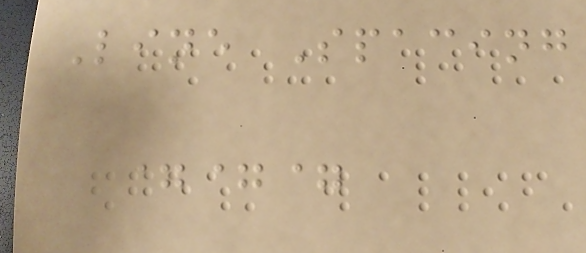Line Spacing
===
